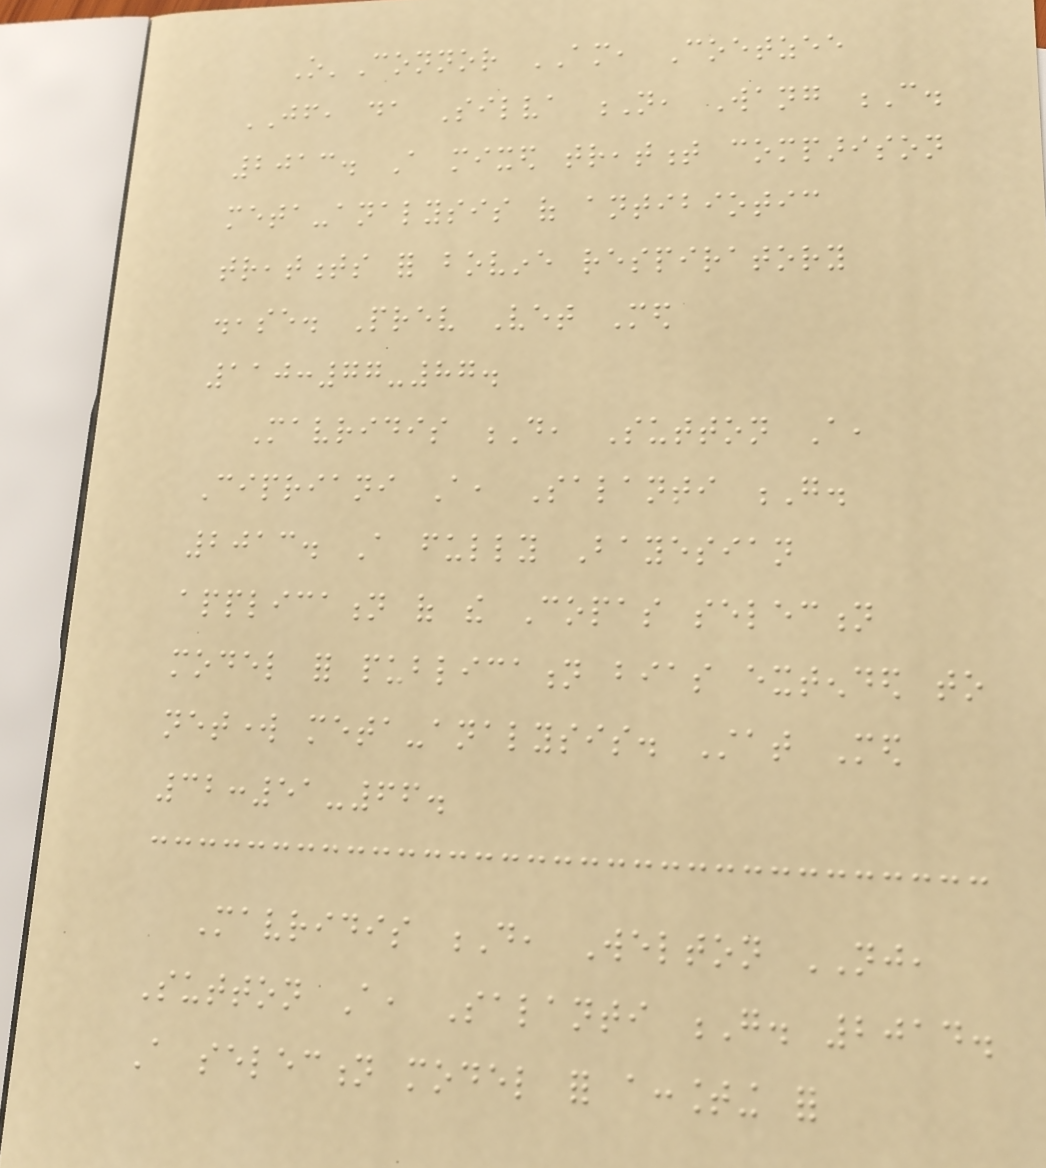O'Connor AM, Coetzee
JF, da Silva N, Wang C.
2013. A mixed treatment comparison
meta-analysis of antibiotic
treatments for bovine respiratory
disease. Prev Vet Med
110:77-87.
Mavridis D, Sutton A,
Cipriani A, Salanti G.
2013. A fully Bayesian
application of the Copas selection
model for publication bias extended to
network meta-analysis. Stat Med
32:51-66.
Mavridis D, Welton NJ,
Sutton A, Salanti G. 2014.
A selection model for accounting for
